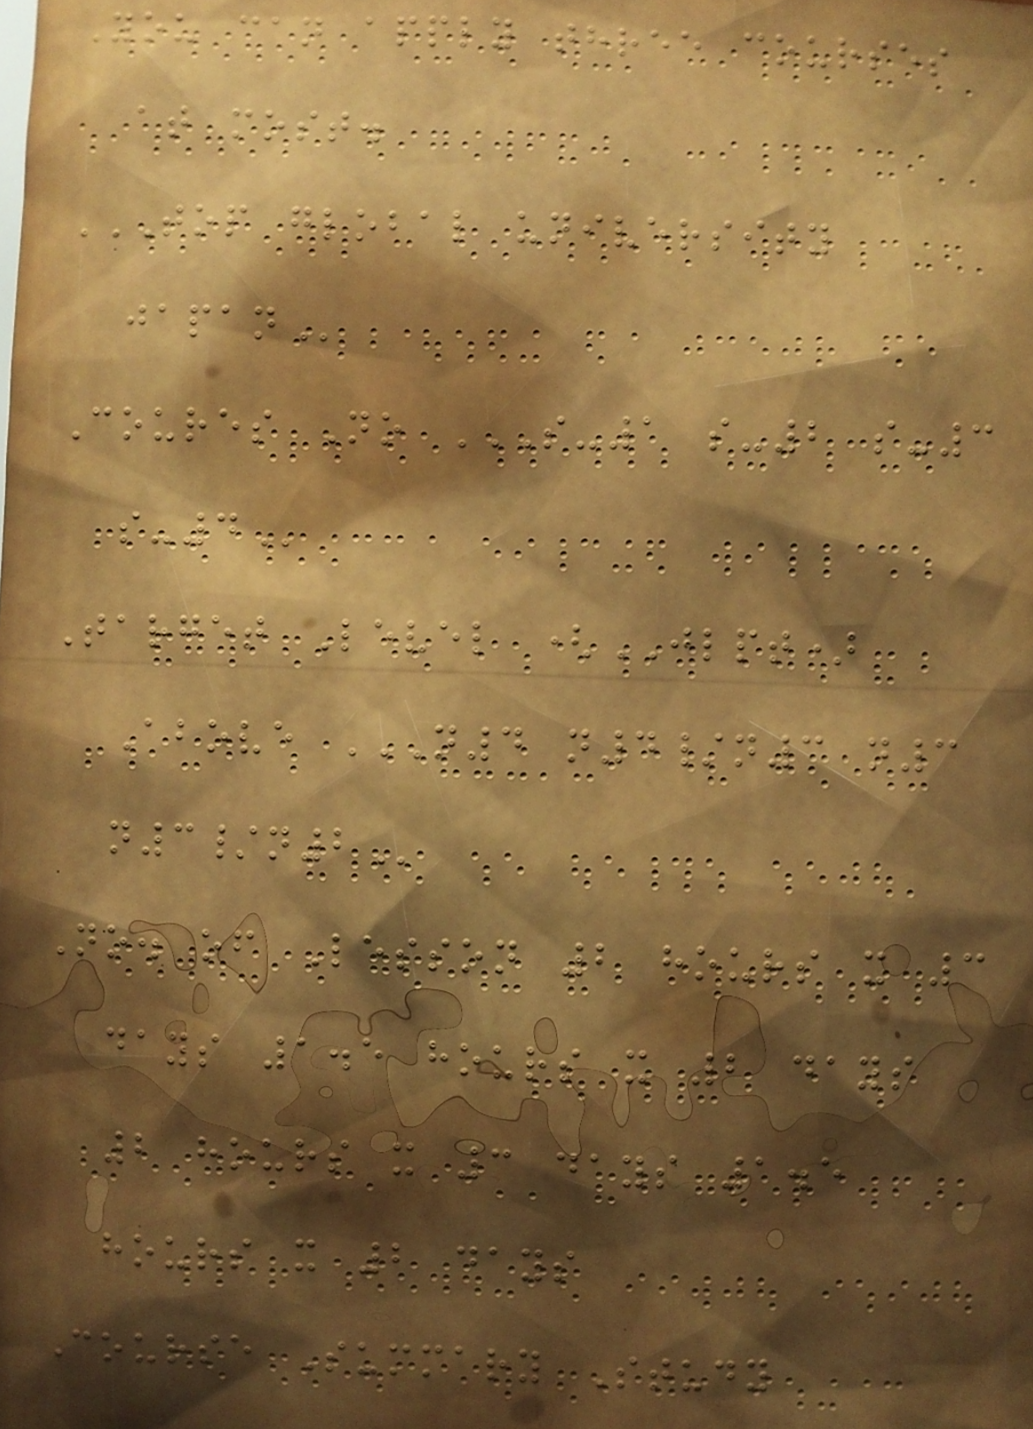You can apply three courses
at most.
TOP GLOBAL UNIVERSITY
JAPAN
Coures No S-1 S-2 S-3
S-4
Target Level (JLPT)
Above N4 N4/N3 N3
N3/N2
No. of Lesson 2 hours x 3
days 1.5 hours x 2 days
2 hours x 3 days 1.5
hours x 2 days
Course Summary Study
